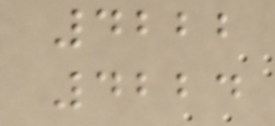4222
4224
